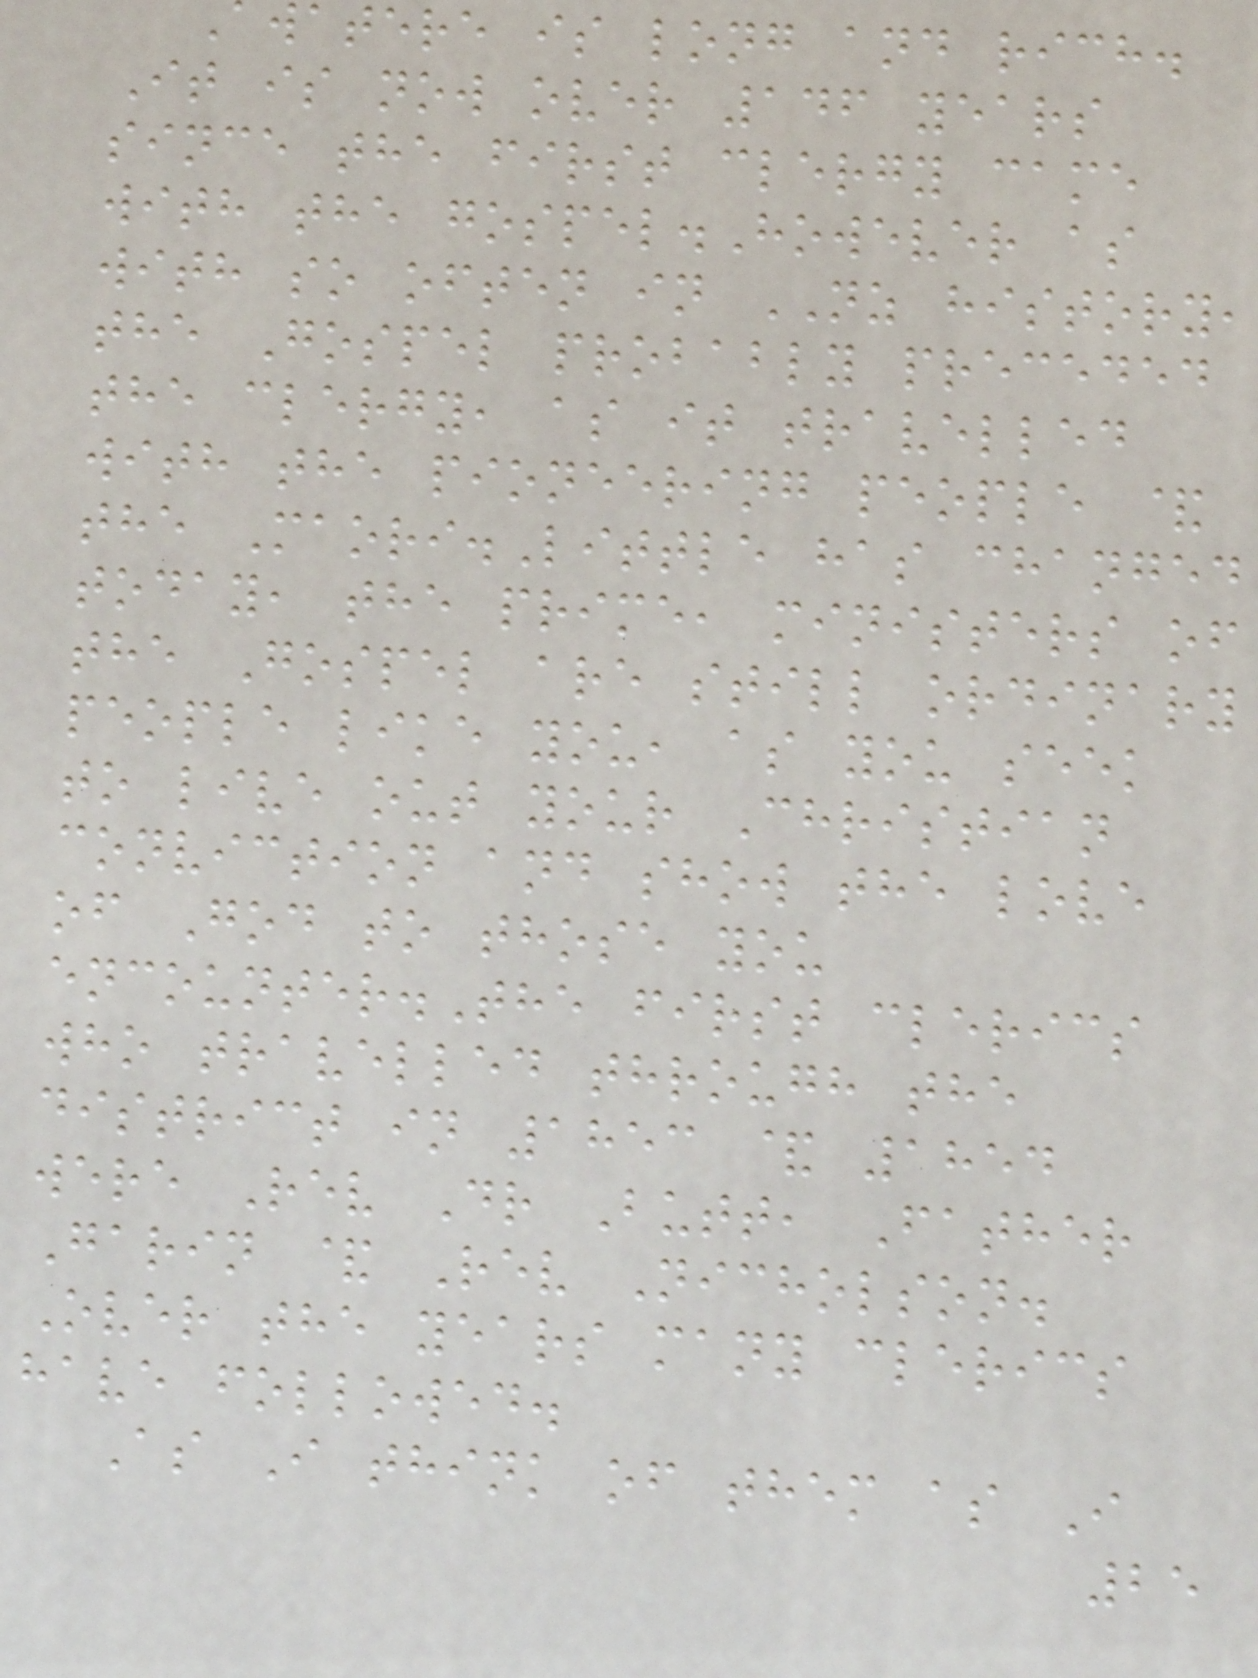atere is long and rich.
It is now over 146 years
since the first clergy came
with the gospel.However as
with so often in NZ history,
the Gospel probably preceded
the clergy, as it travelled
with the pioneering people &
the Maori.Little has changed
today, the prime, ministers of
the Gospel are still ordinary
people like you, as you seek
to live out your Christian
conviction and show the love
of God to those you
encounter.The first clerics
who travelled through the
district in 1853 & 1854
were Rev Dr Butt, Father
Garin & Rev Nicholson.
Over the years many clerics
have followed.
As I think of them as I
25
